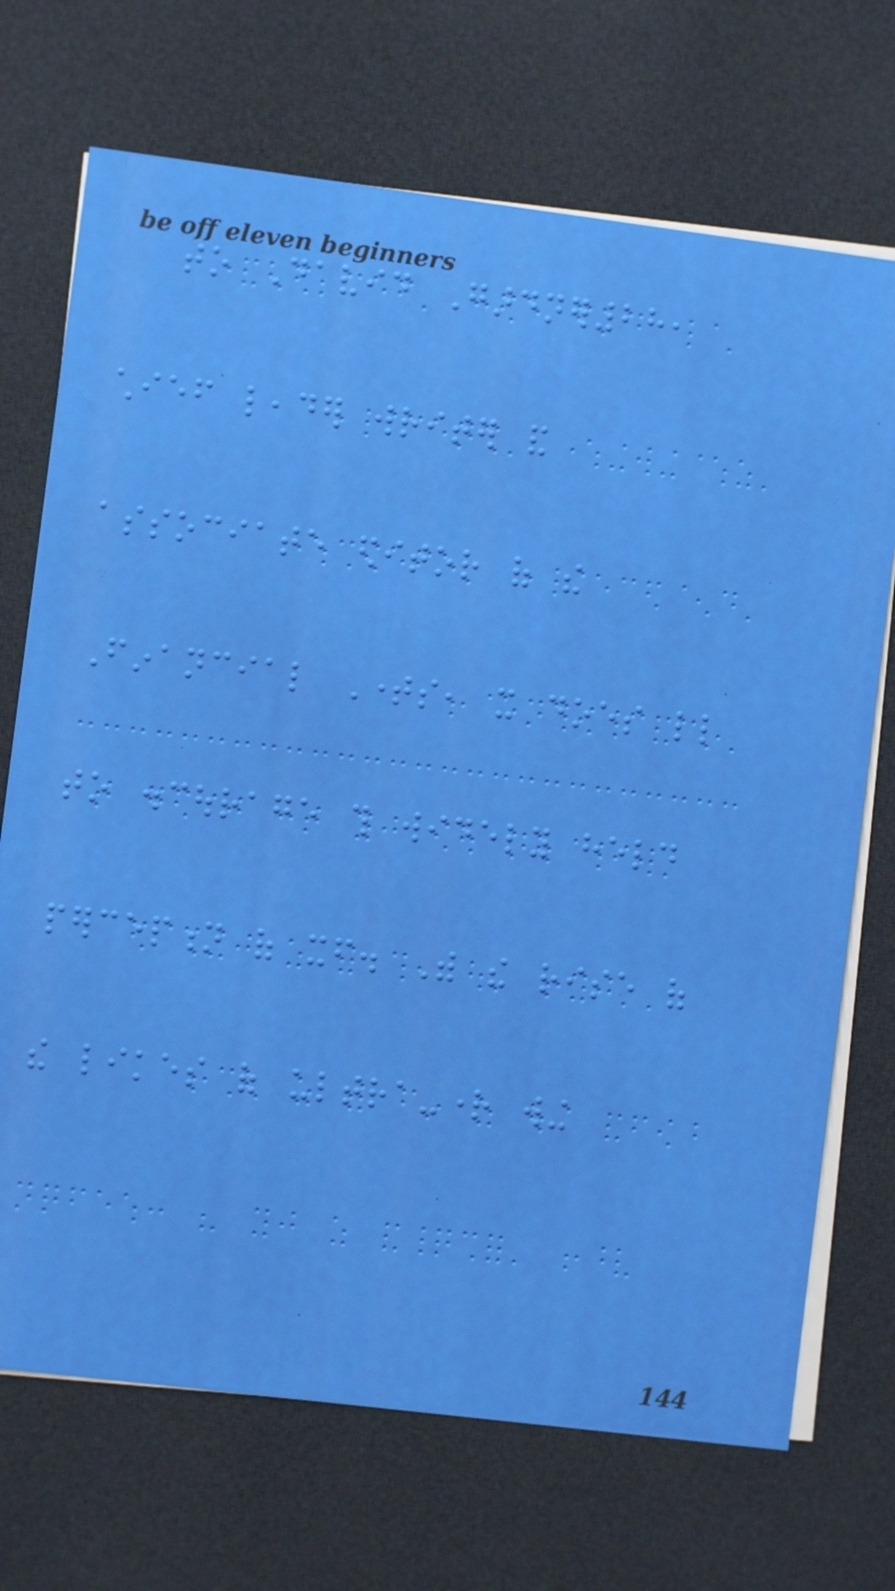to David Gardner28,
chief leader writer and
associate editor of the
Financial Times, it does little
to discourage this widely held
perception of itself. With the rise of
the likes of ultra-right wing
